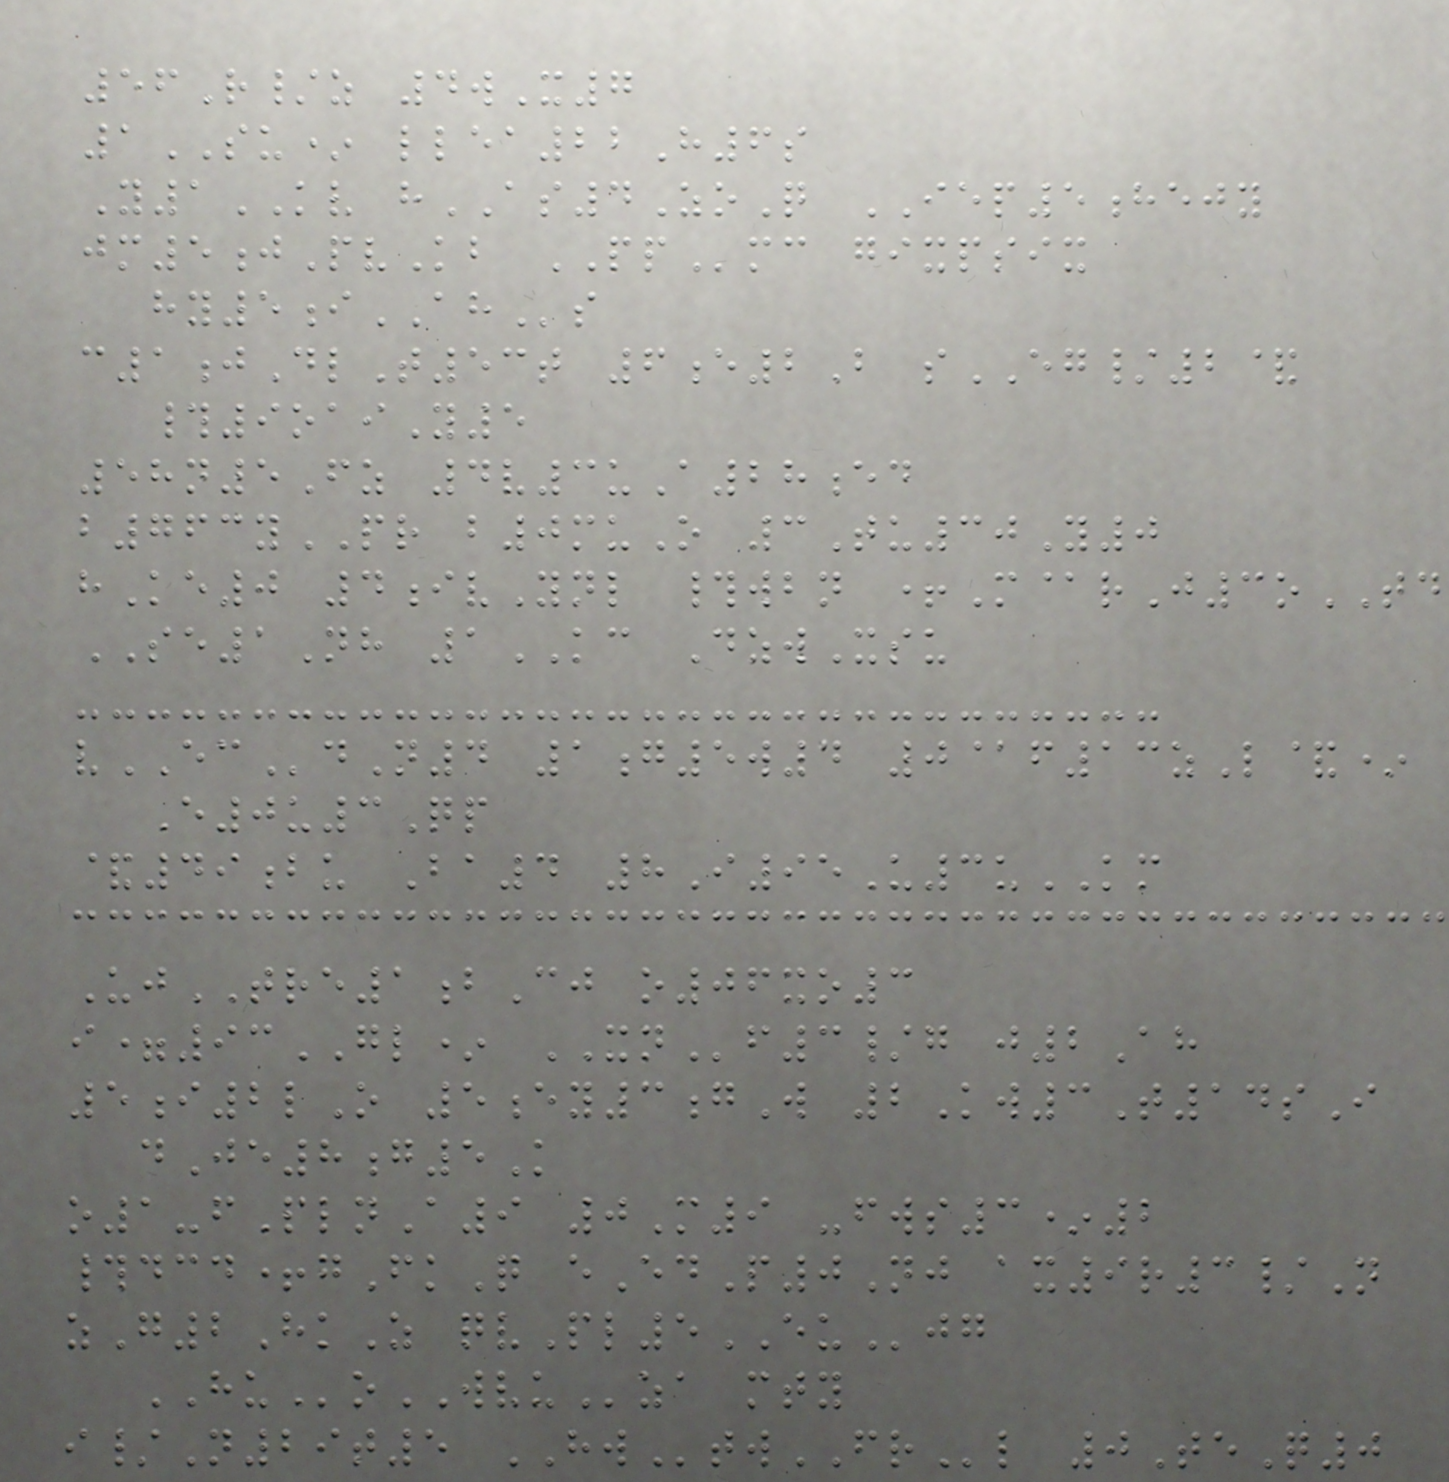56R/z 4wX7
1SU* llea22H6s
Y1KV hAS4ZoQ IEP5hejy
jm5jPvKb PPmc gixpsix
hy5iAHs
c1jDlT53t 6e2B sEG/2&
#9oaiY5
58n5Fz 4v3uA28ed
b763yPR b0muO 3Tu30Y0
hKe0 4ivYnl #wbn +M@rJ3oTD
SE1Nh 1KC DzwXsu
vECdN4 1g5w4 0@f13zL&*
E0u3Qp
&49bu Ba4 8I95U3uKM
UjTRE1bCj o06xo3
i=93GL* XNf3/g j2Ah
5i2lO 5ey3gW 2Kw3T14sI
dJe8g5K
o1-fPlnA9 0M9 -fws3*2
#dcd+gFkQ eEdP0Nj ax9r3/N
zG2HkZ qvPl5EUjg
HUoWVUza mty
i/N29t5 HWtwFRl 0TeQ0
